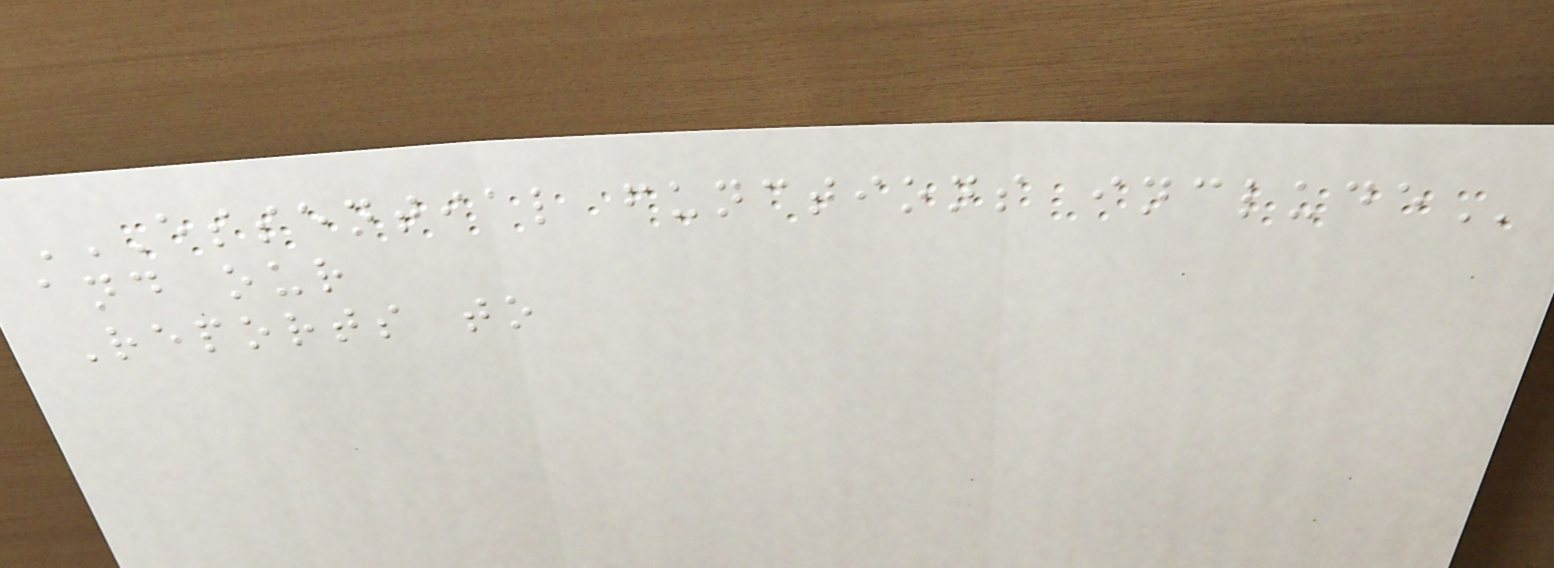ESSENTIAL FUNCTIONS INCLUDE
and our
Reports to
